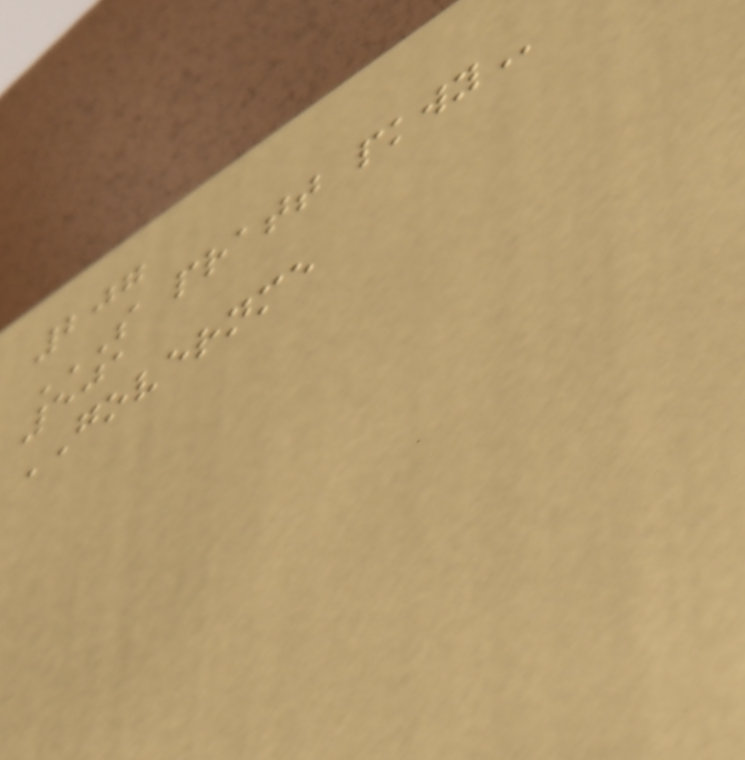207
S PRATT PKWY
501
GOVERNME
